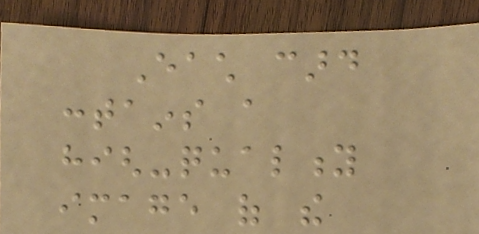Each card
contains a
high-quality
image of the
